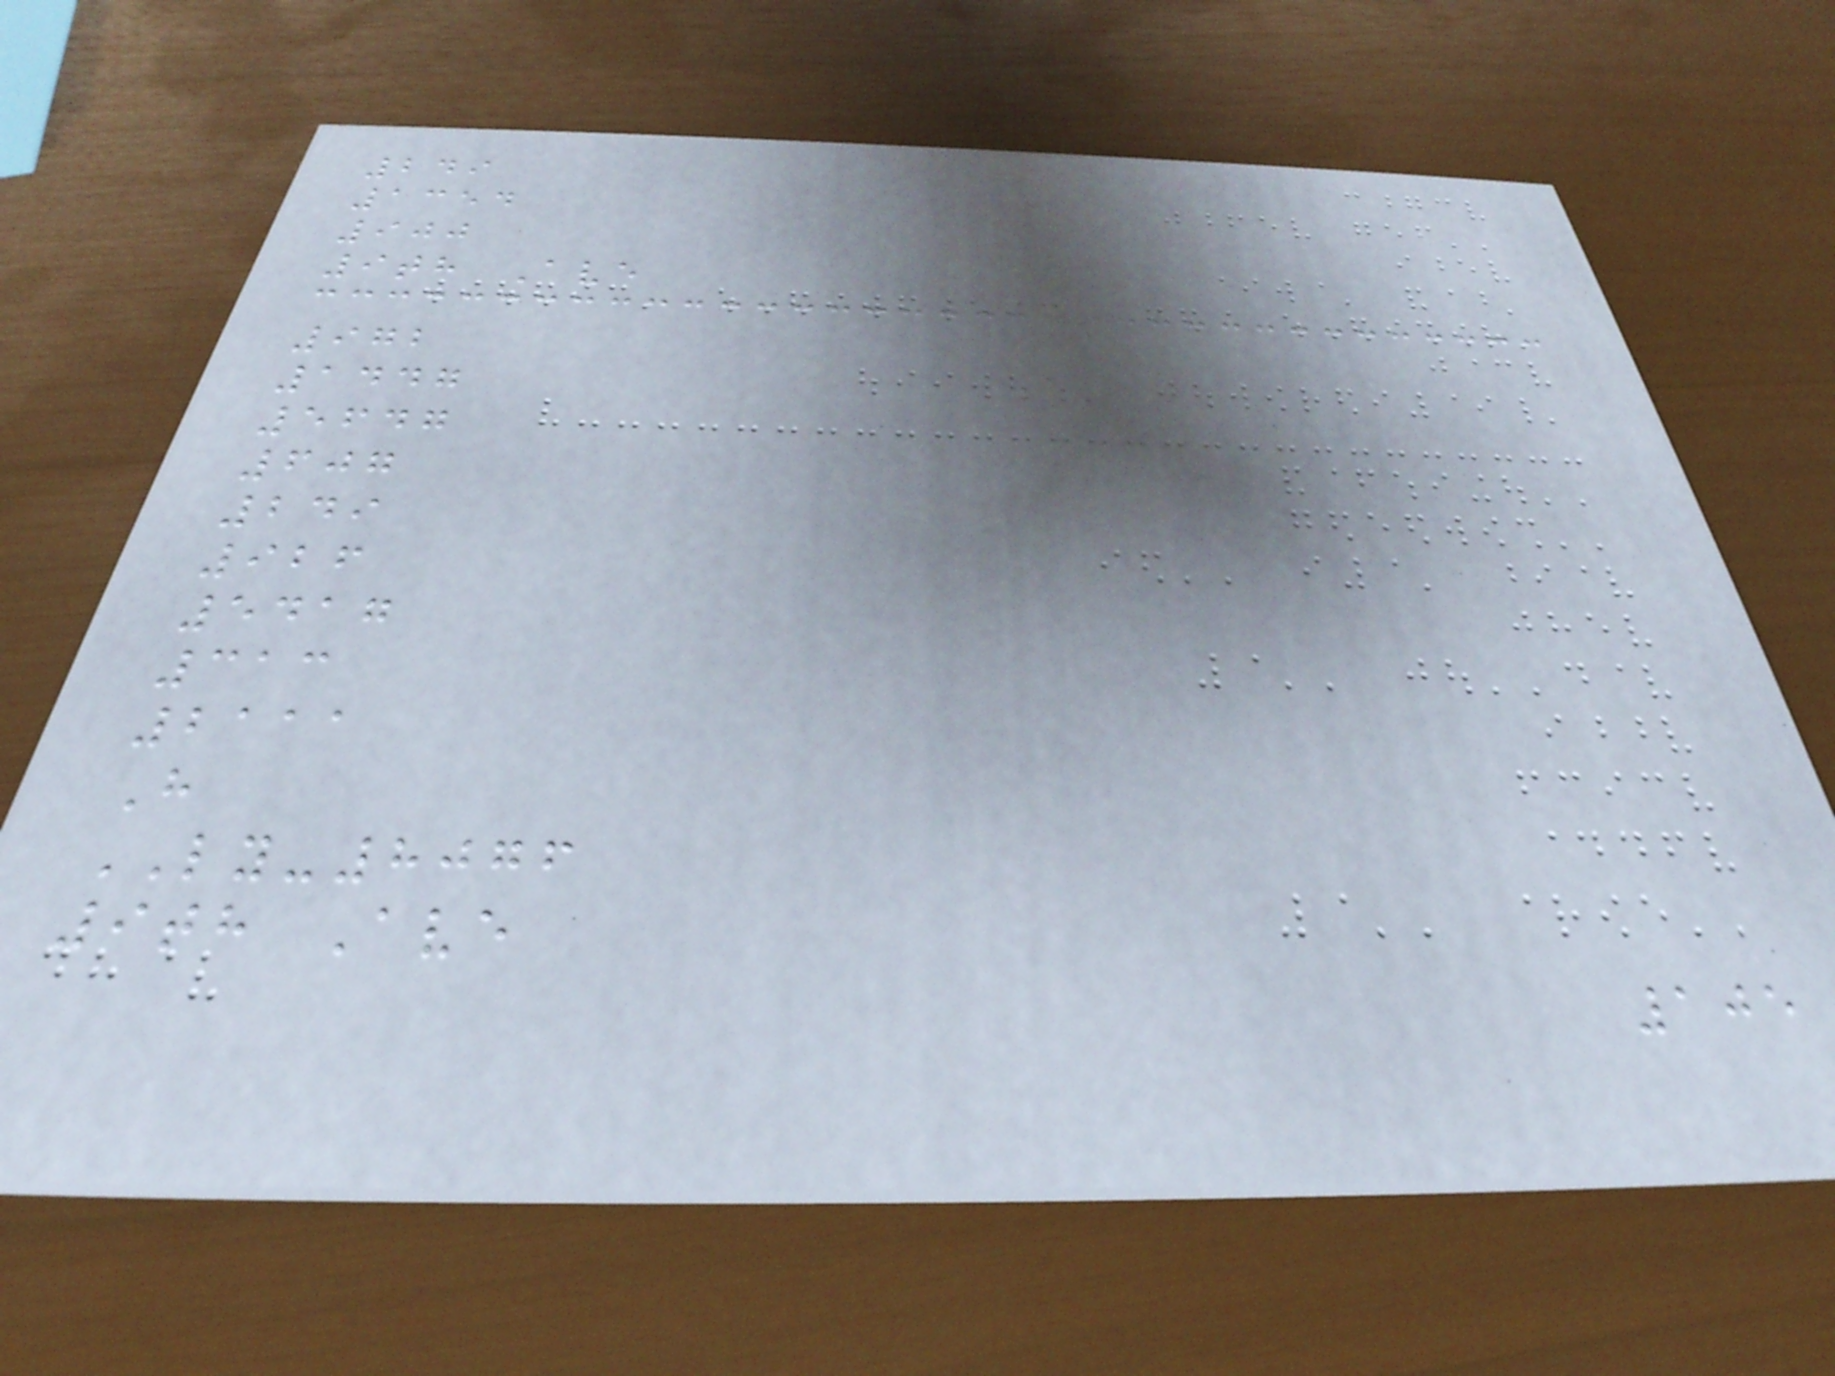249
1354
900
9th Ave
972
1447
5647
607
249
926
5417
313
2111
H
LY-8076
9th Ave
105
